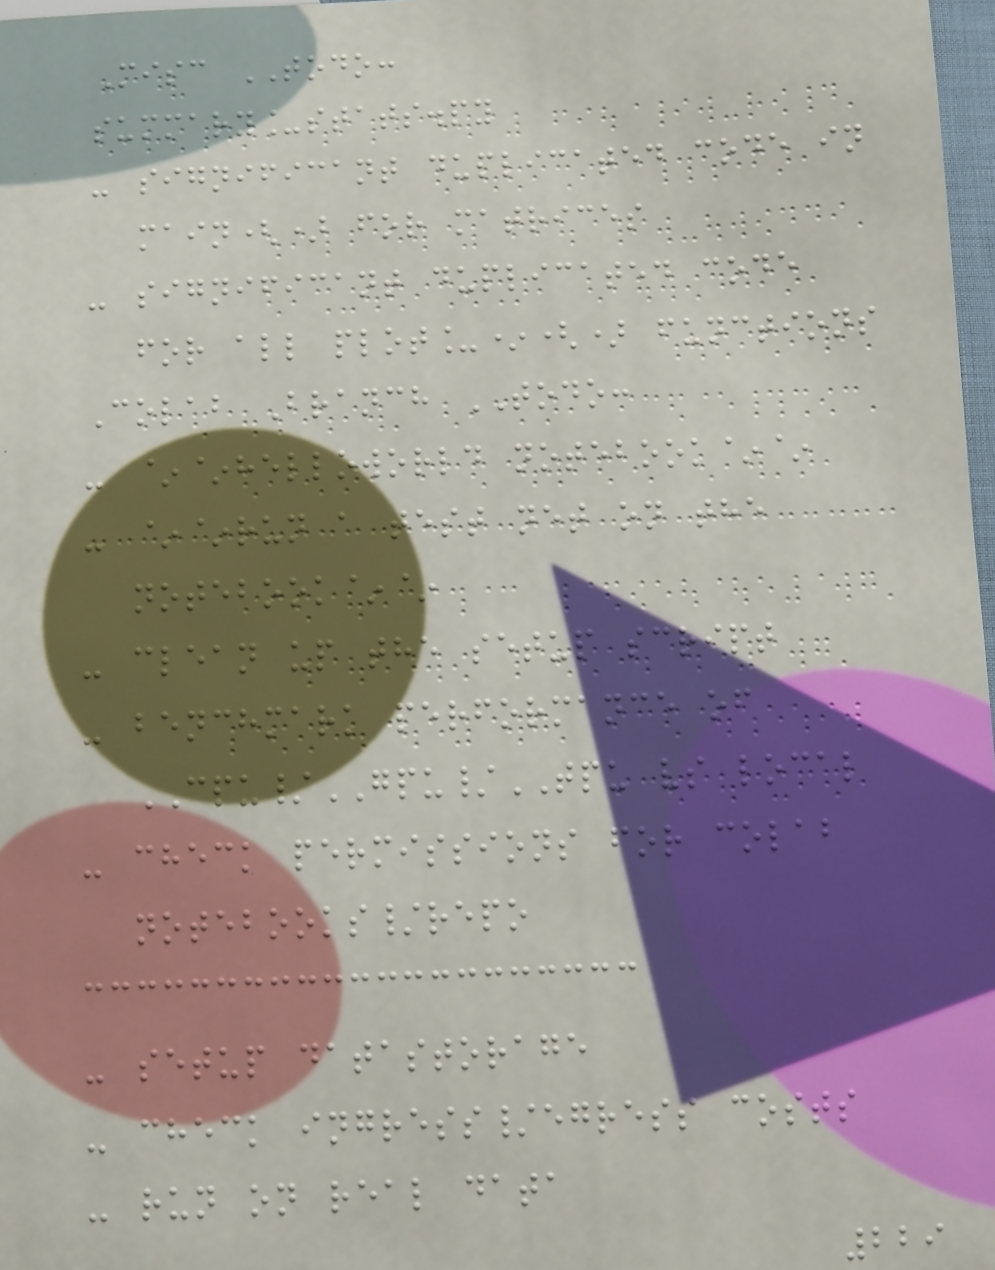Misc TODO:
summary_stats.py
- significant duplicated code in
main() for matrices
- significant duplicated code
for all plot_*() functions
Colab Branch TODO:
- ~~helloworld notebook~~
- ~~run a test net on the
notebook~~
- clean up the setup script
- benchmark performance of
CPU/GPU/TPU vs local
- check permissions for colab
notebooks/repo
- setup datastorage
- check ingress/egress costs
- run on real data
229
